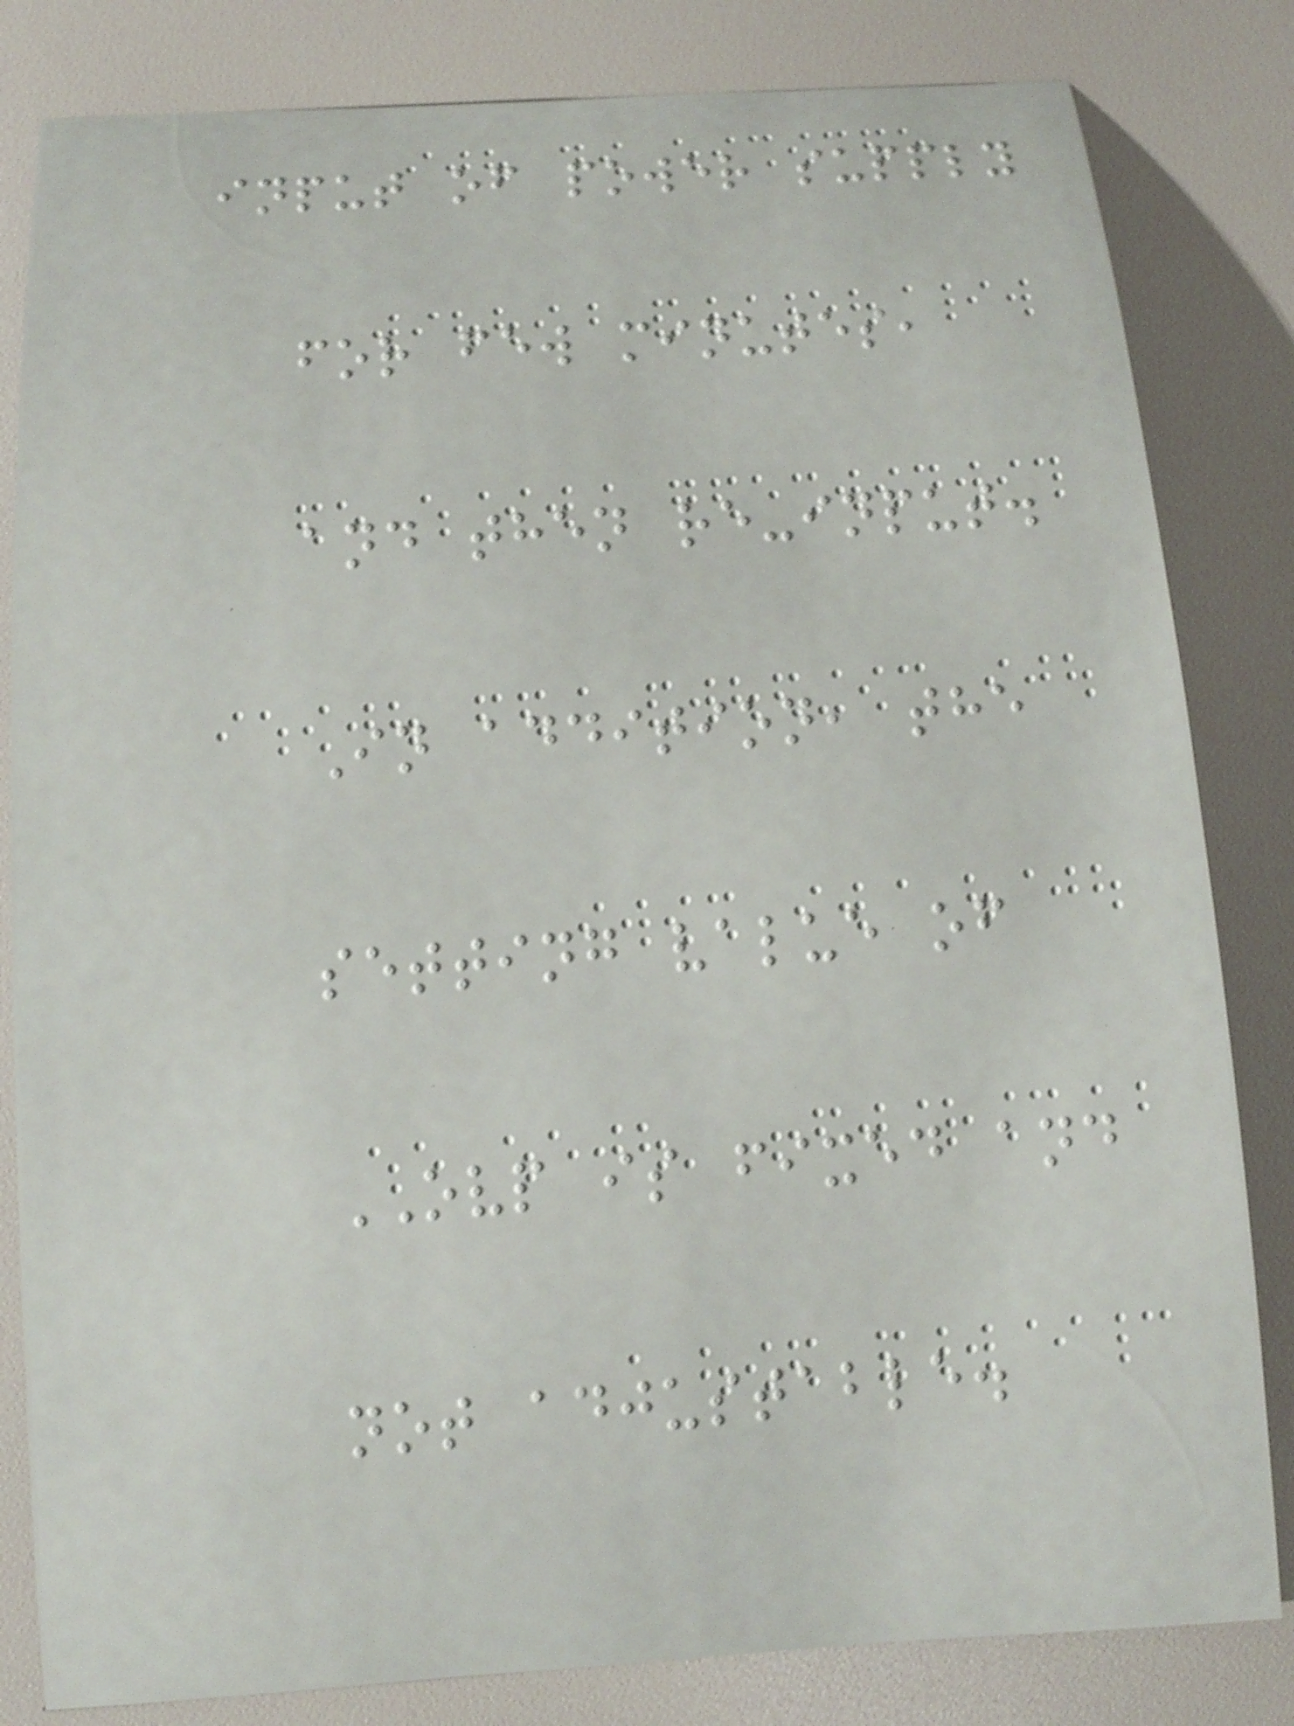input of power supply
for few minutes,
and then re-input.
In addition, the
setting value of
OVP is fixed and
not adjustable.
